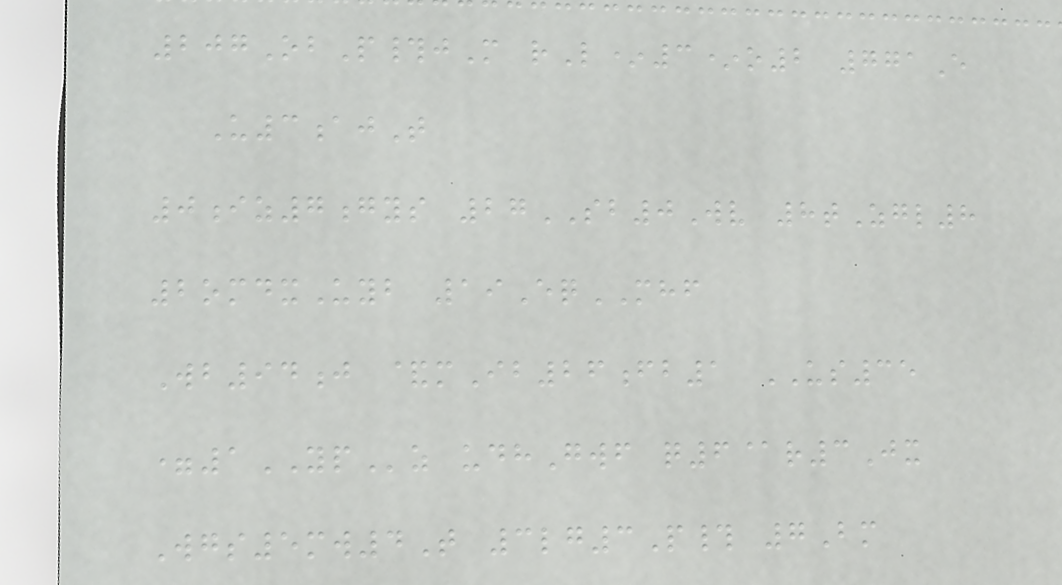207ObP#jM rL*3*o2 771E
U3ajT
0iz7gys 27SB0Wv 8tZgl8
2omdxUyb 19EqMHF
Wb94j &mIb26fb1 US35
=1YPz udhGwf q6@r3Jx
Wgs5mw4T 3lg3P# 7Bm
